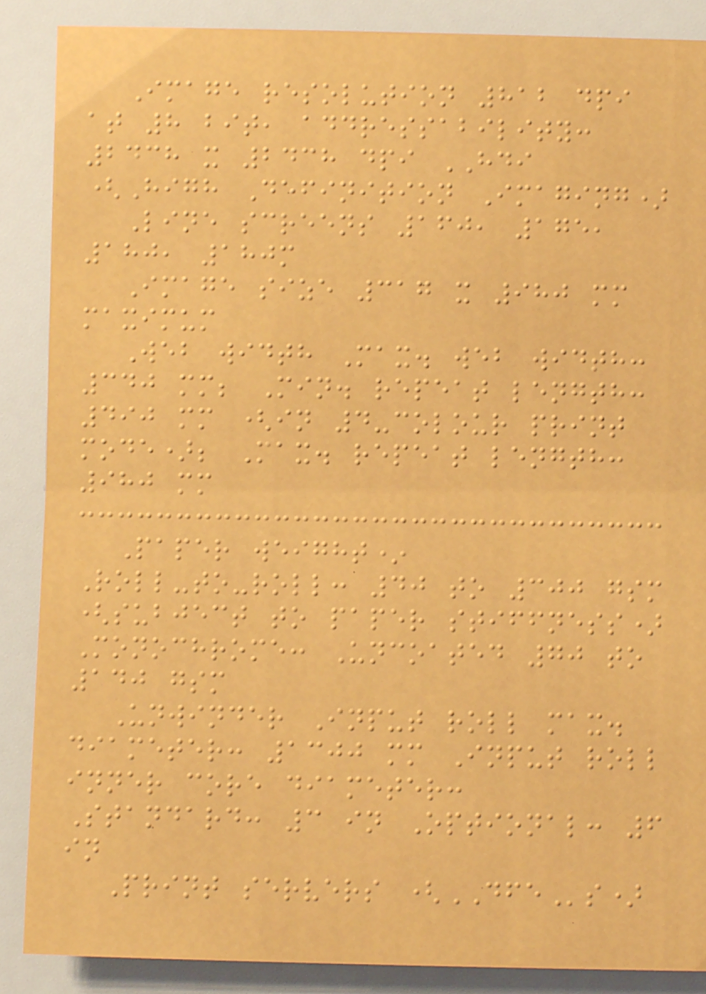Image resolution 812 dpi
at 8 bit, addressability:
2438 x 2438 dpi HDI
(High Definition Imaging)
Line screens 160, 175,
180, 180m
Image size 317 x 980 mm
maximum
Web width Max. web width:
340 mm; Min. repeat length:
490 mm (in 4-colour print
mode); Max. repeat length:
980 mm
Paper weight*
Roll-to-roll: 40 to 300 gsm
(subject to paper stiffness)
Monochrome: Uncoated 70 to
140 gsm
Unwinder Input roll max.
diameter: 1300 mm Input roll
inner core diameter:
Standard: 3 in Optional: 6
in
Print servers (DFEs)
